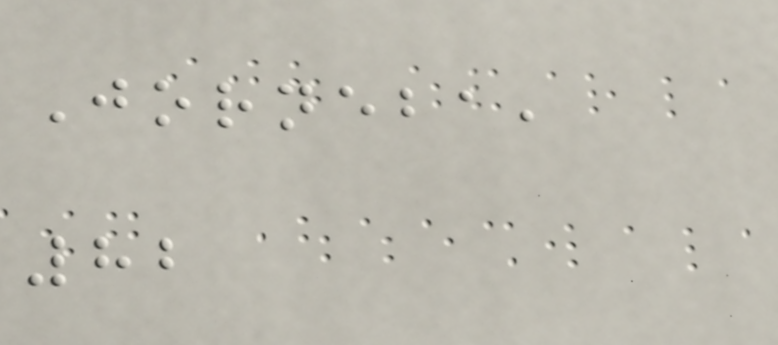Jorneba,
82
